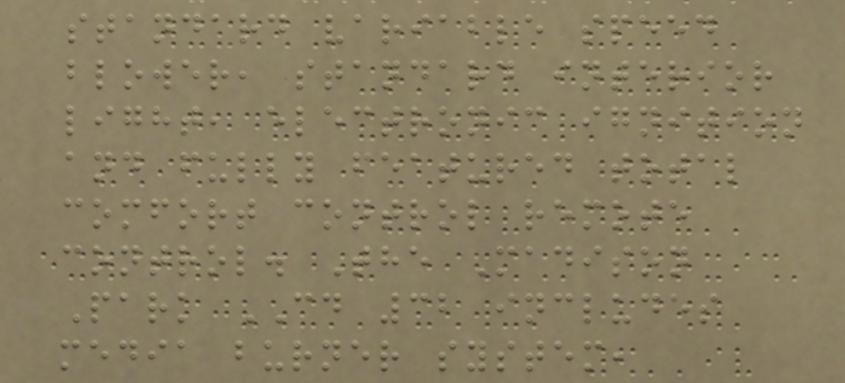standard variable speed
blower, standard interior
light, electronic ignition
and fully featured total
comfort control remote
control. The Madison
Park CD 32 includes
media burner system,
